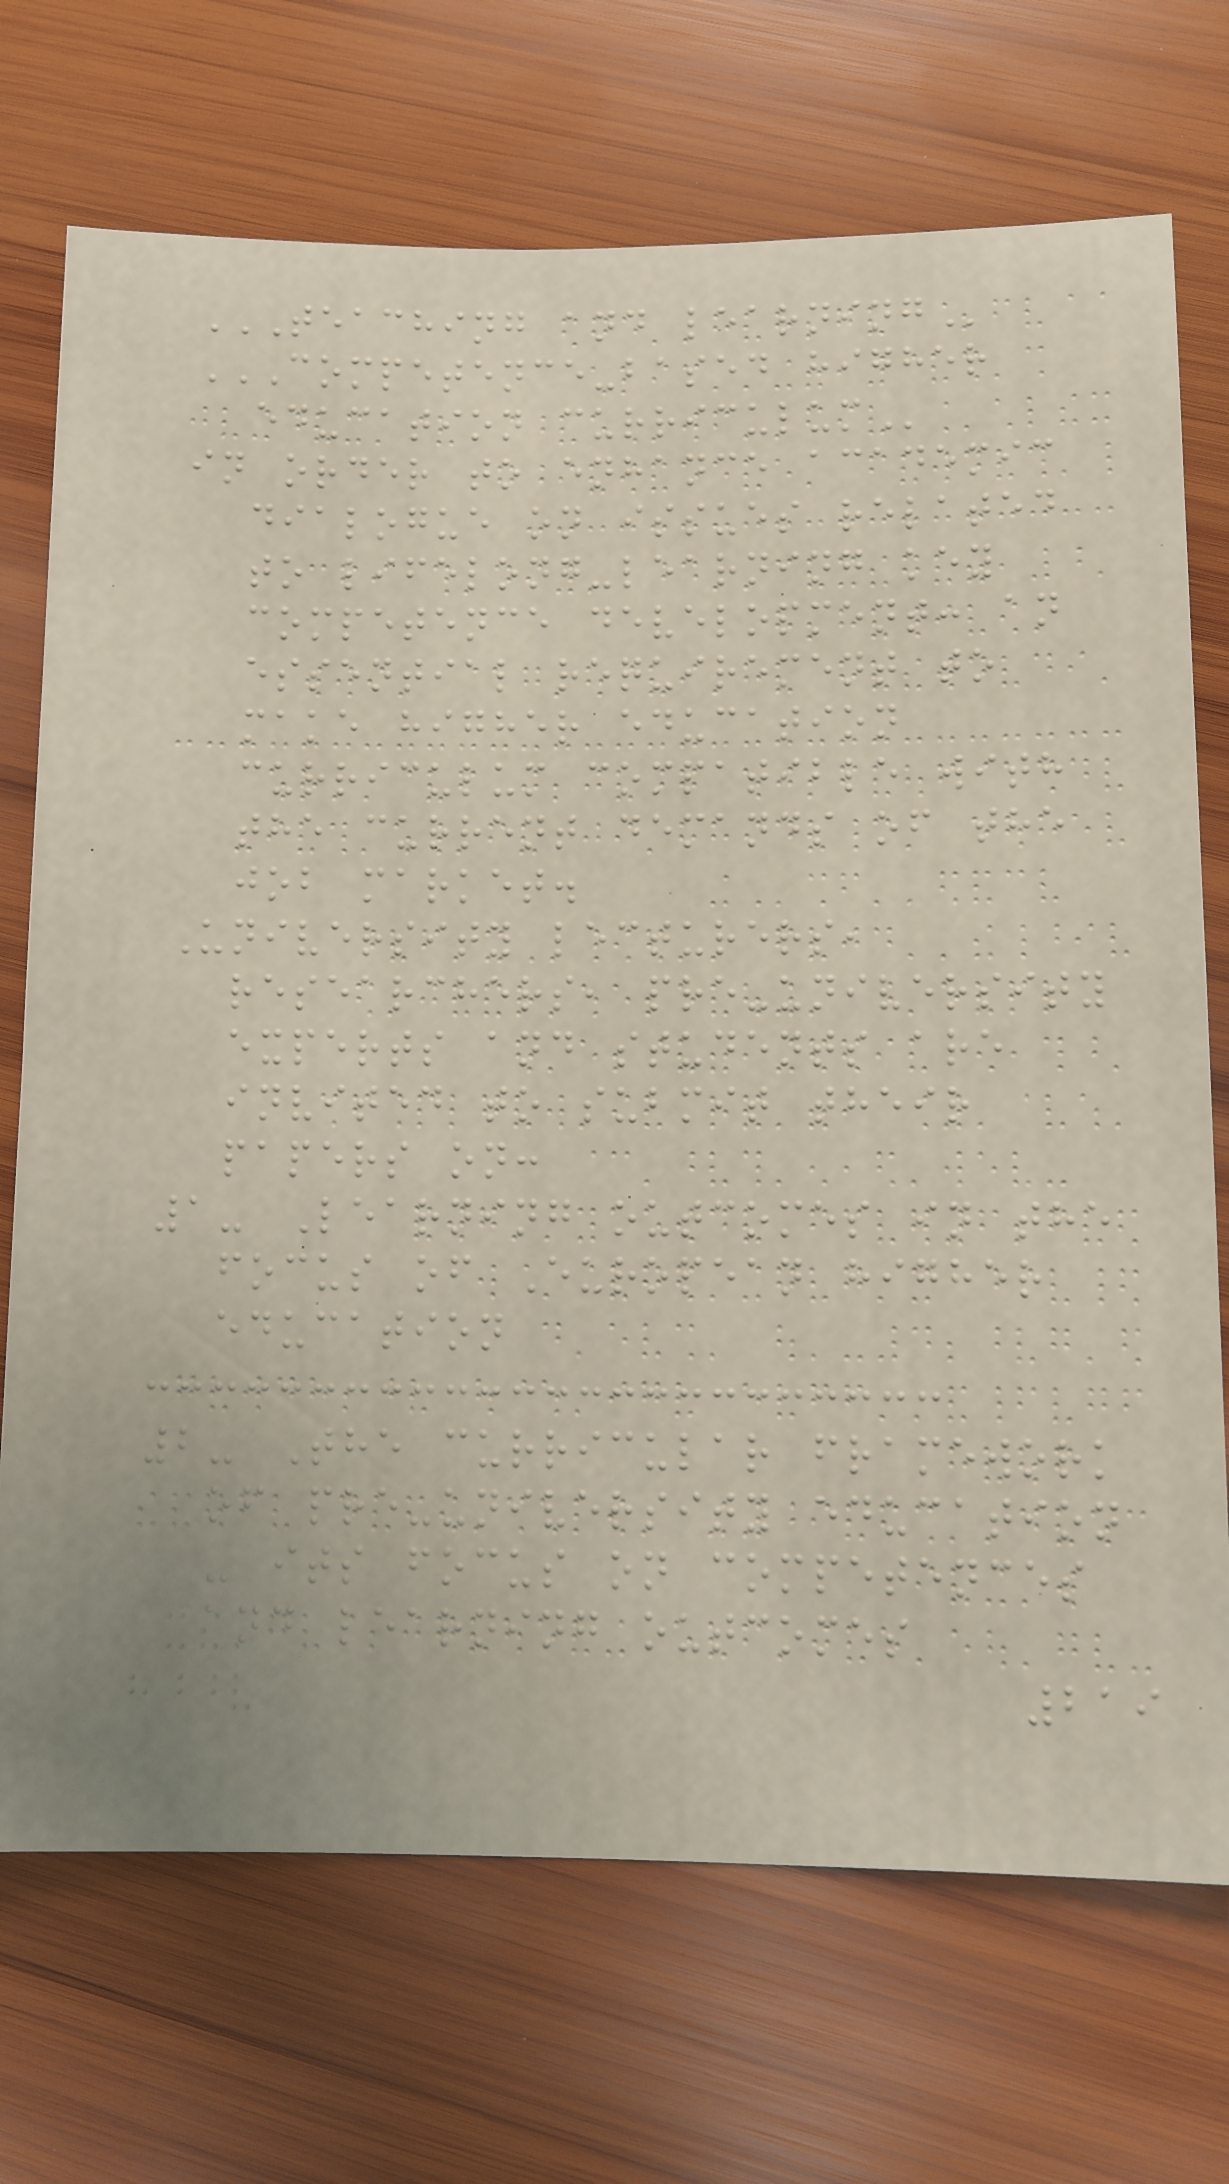TEACHING AND LEARNING
COMPETENCE-BASED HIGHER
EDUCATION CURRICULUM
in order to enhance academic
dialogue on issues related
to lifelong-learning key
competence development: an
essential requirement to
make higher education
curriculum compatible with
the current demands of the
job market.
University lecturers,
researchers, pre-university
experts and students are
invited to submit their
papers on:
1- Learning outcomes in the
focus of European higher
education
2- The curricular framework
of pre-university education
- its focus on competences
and learning outcomes
219
